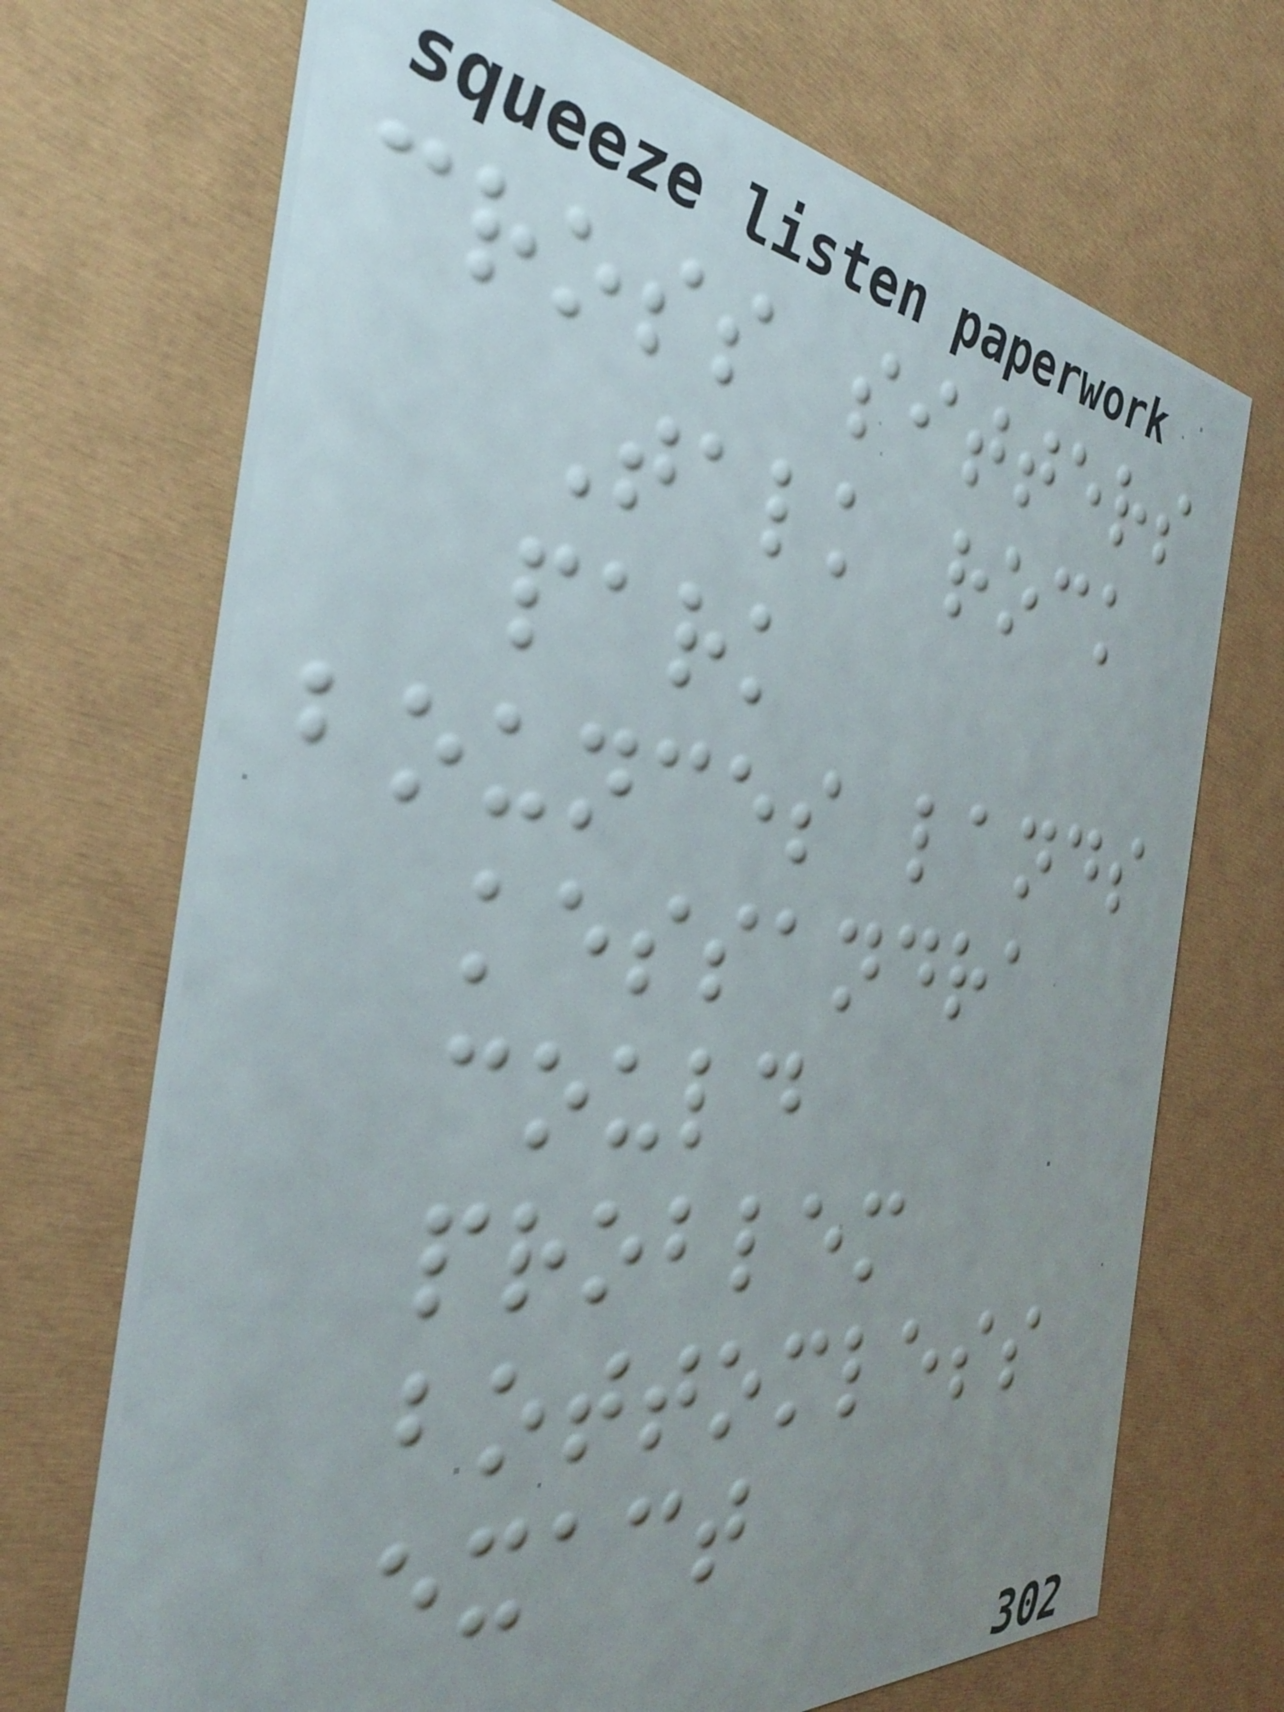cross sitters
Talk rock
park
bounces lands
kessandra
could
problem
bottomless
exact
